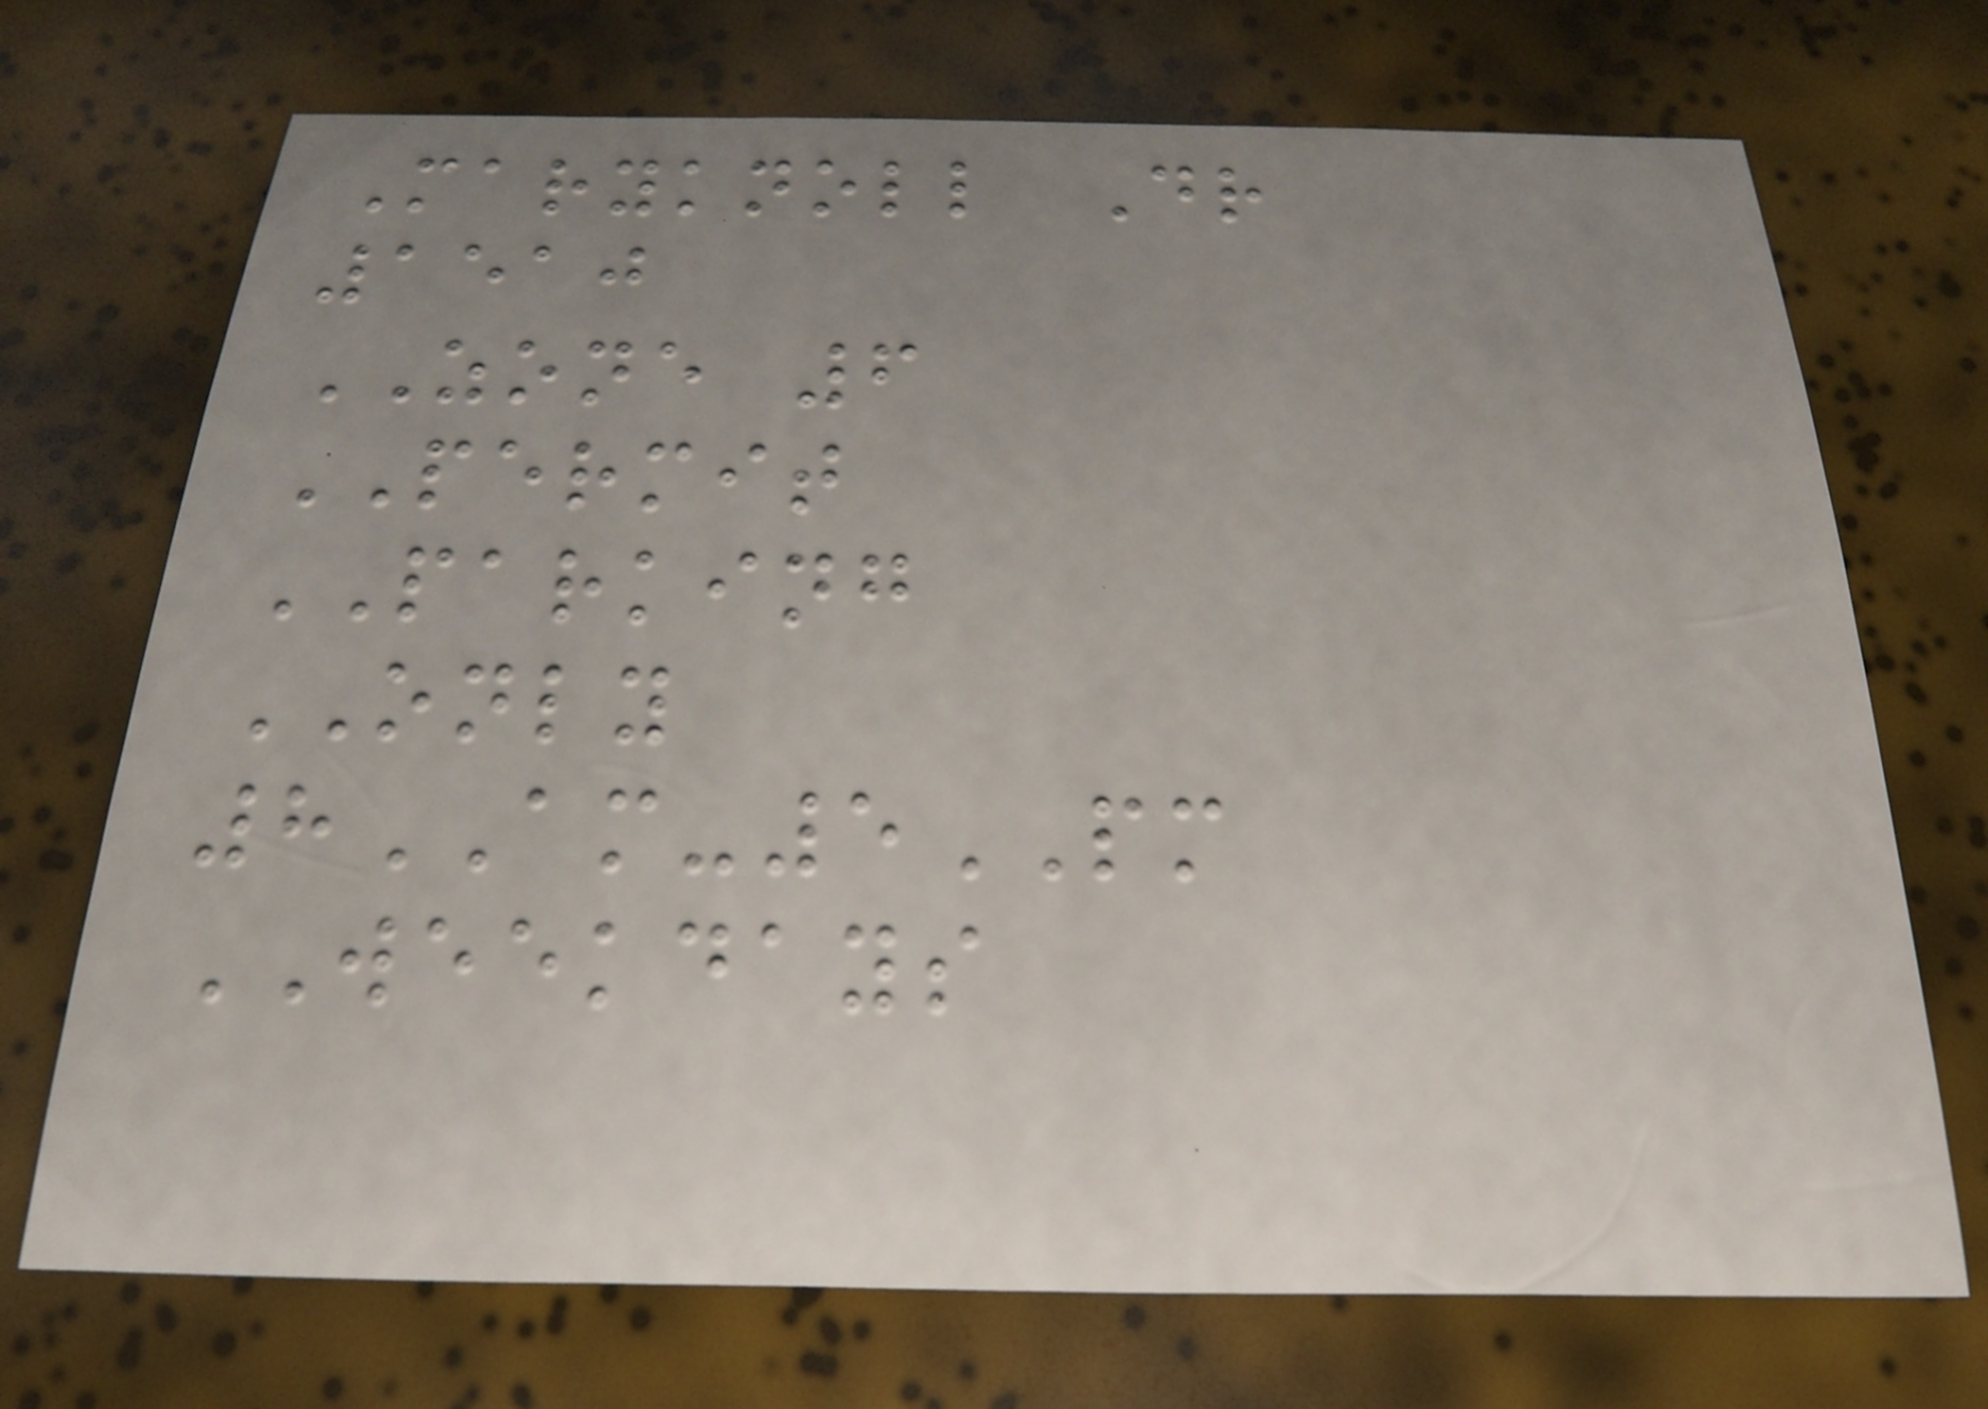Maryknoll Dr
1510
ZONE 6
PERMIT
PARKING
ONLY
8AM-5PM
WEEKDAYS
